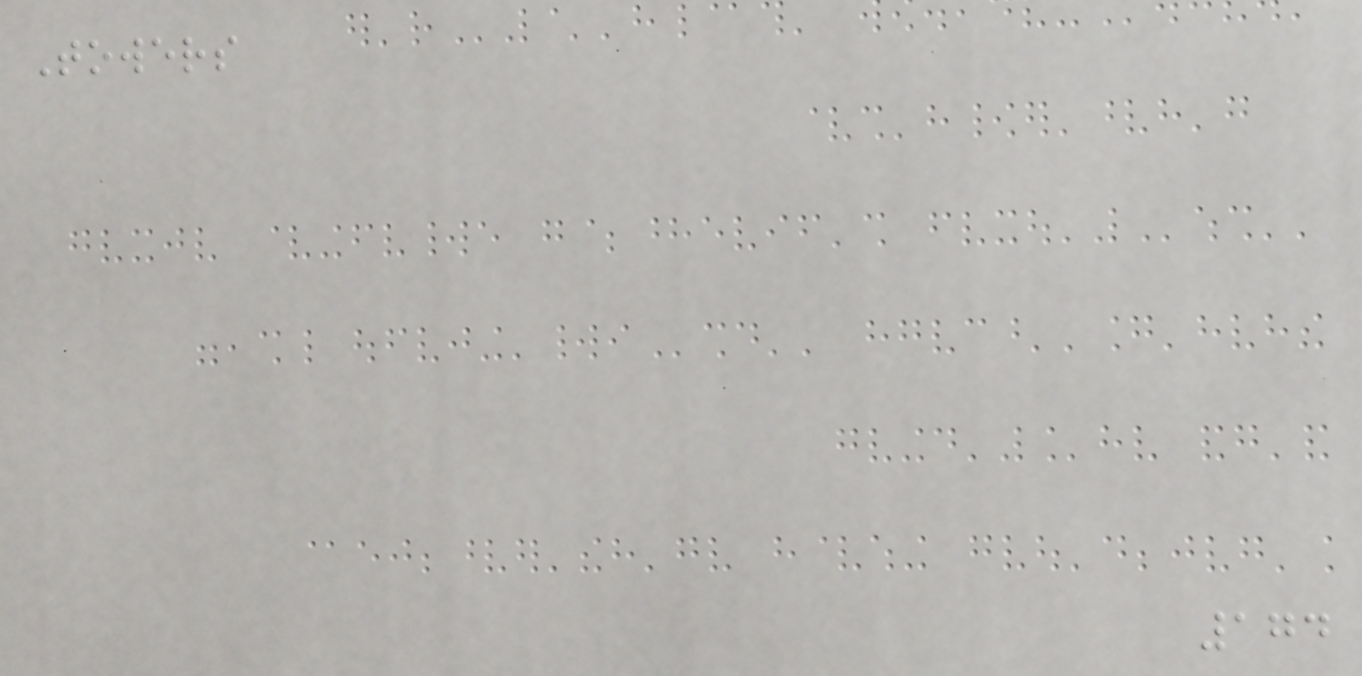Towers
174
